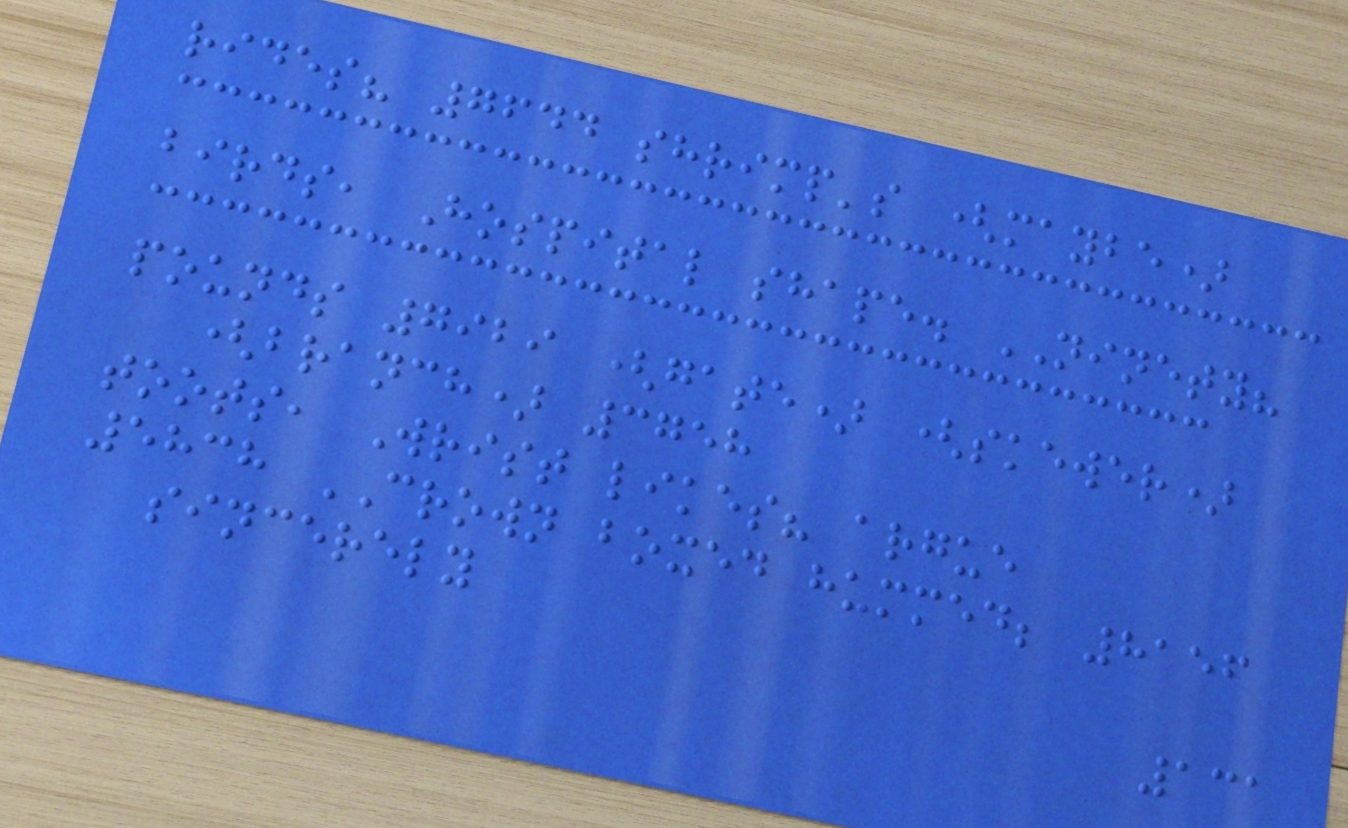rides? 7644 shrimp's (maybe)
birds, Hospital shape. NINETY?
pounds 7929 (gate) (skewer)
(branch) 3758
toots, Wrist likes? argue
5838 CROWN boxed hummed; 8156
sincerely
131
